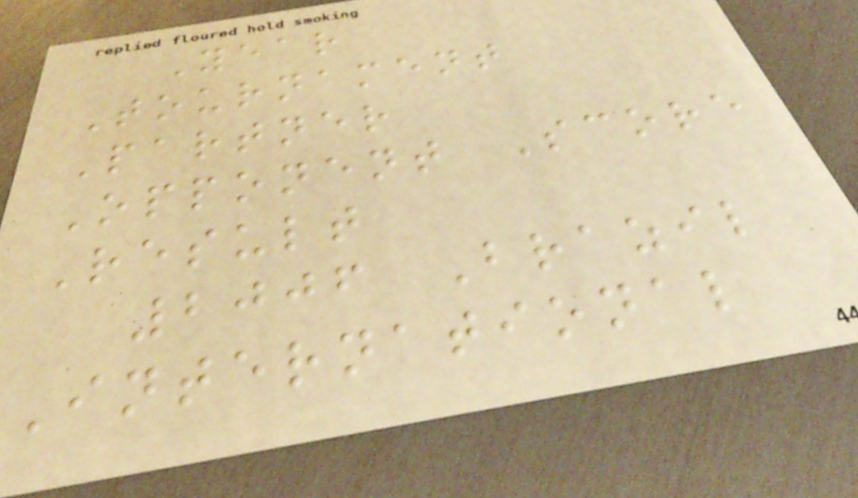Year
Tournament
Partner
Opponent Score
Result
2006 Brazil
International
